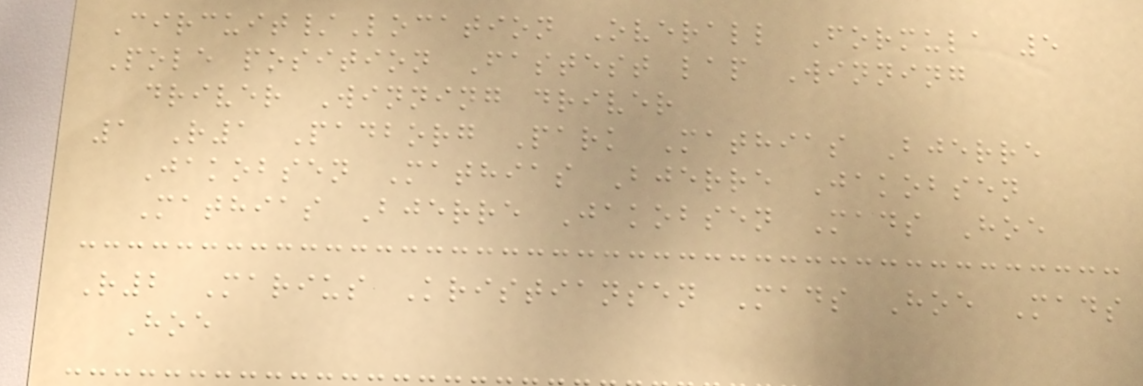Circuit/Location Overall Formula 5
Pole position Fastest lap Winning
driver Winning driver
1 R1 Padborg Park Mathias Bjerre
Jakobsen Mathias Bjerre Jakobsen
Mathias Bjerre Jakobsen Mads Hoe
R2 Marius Kristiansen Mads Hoe Mads
Hoe
